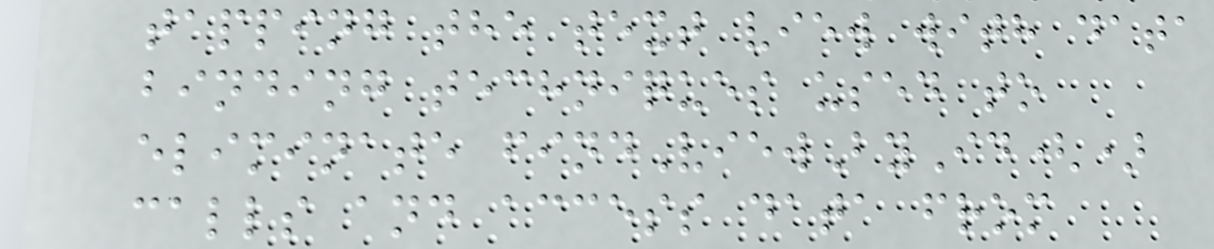tapping the text view with data
binding techniques used to
eliminate findViewById()
calls and access data from
